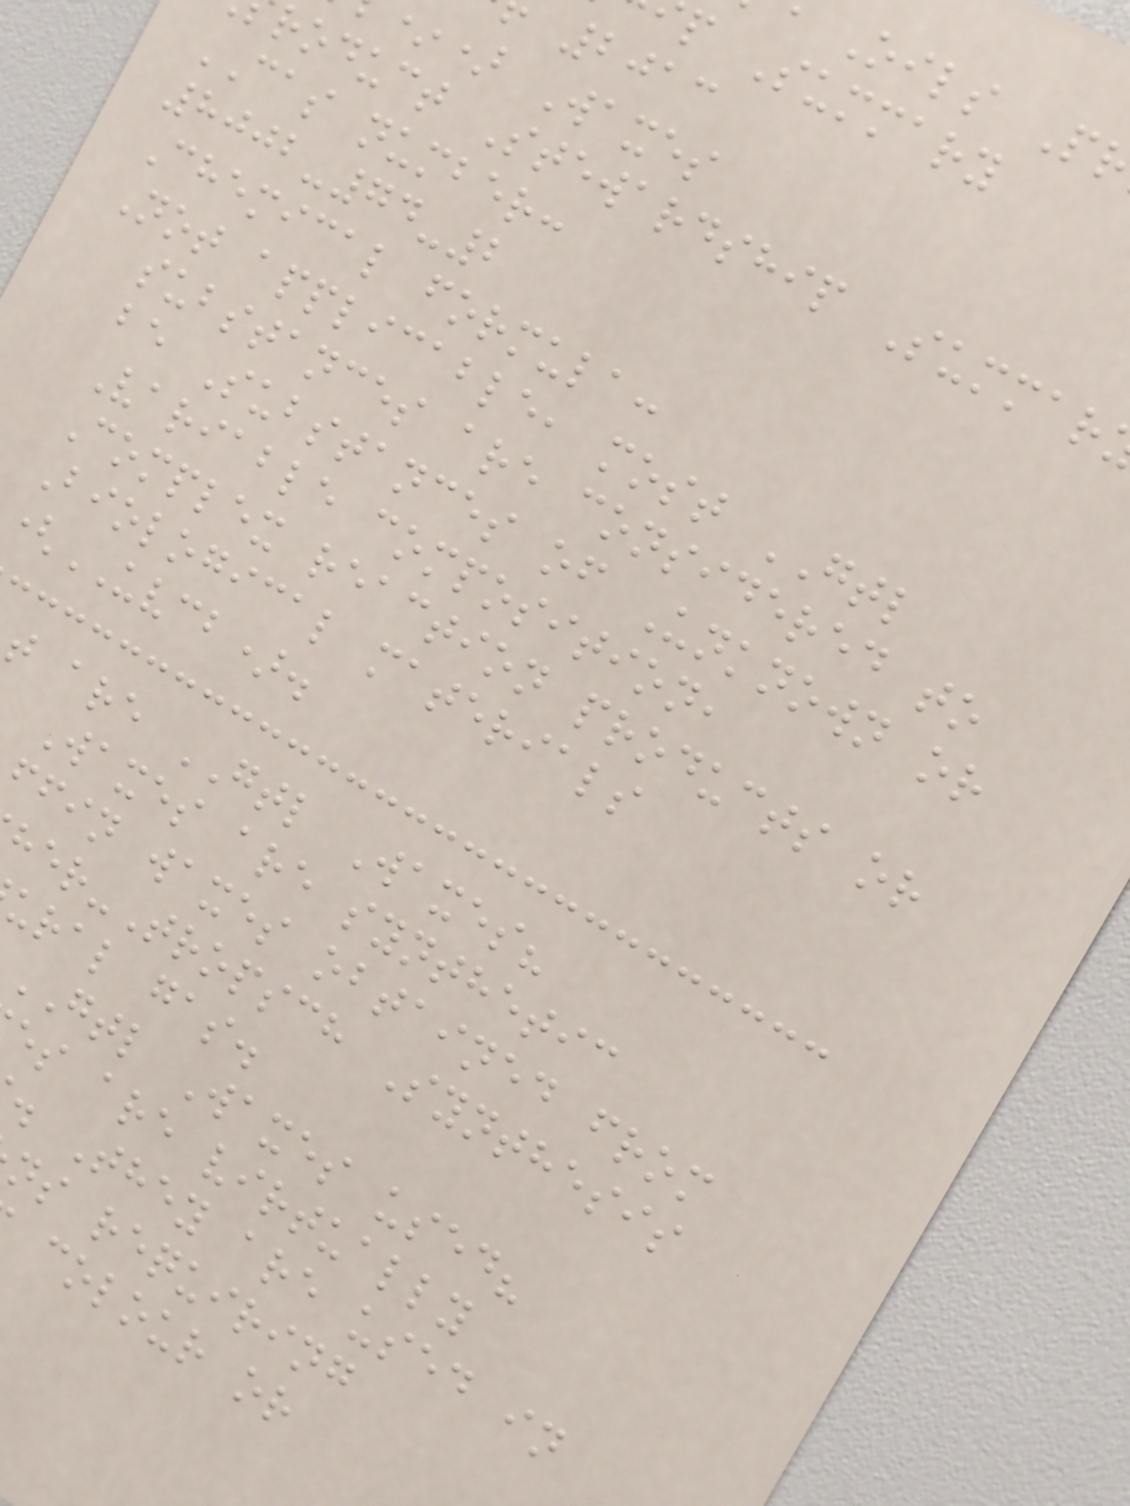Oils P
p Summary
2013
) Waxes
roduct Stewardship Summar
CAS number:
8002-74-2
Chemical formula:
Not applicable, most GTL
substances are considered to
be Substances of Unknown or
Variable composition,
Complex reaction products or
Biological materials
(UVCB).
t are GTL Waxes?
Waxes are synthetic
ffin waxes obtained from
her-Tropsch Synthesis
ural gas.
GTL Waxes used?
es are virtually
. They are used in
ns requiring
colour or
